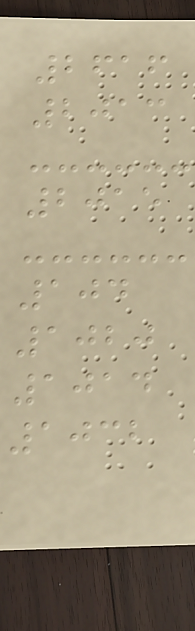2616
2013
2015
104
1020
1014
1032
